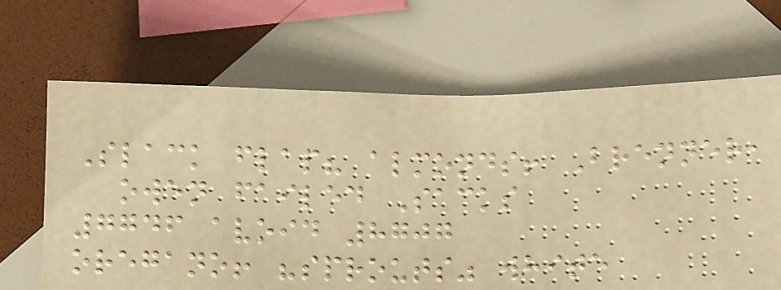Slack flap? almonds! Brenner,
owen failed Sacks
7746 avoid 8707
oregano! "sprouts" white
